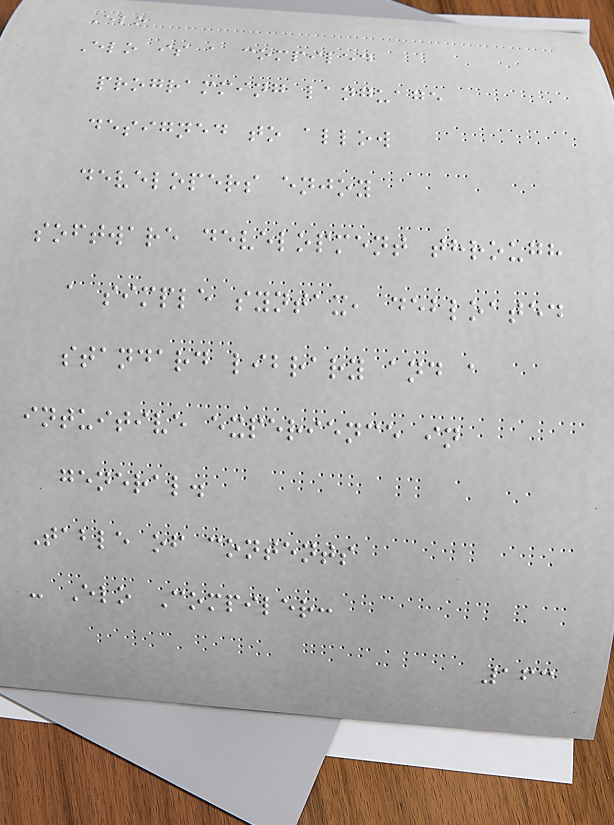Elo
Elo is a compiled
programming language
designed to allow
developers enjoy
software development through
a simple syntax, debloated
standard library and a
intuitive experience in
general.
Table of contents
- Elo Compiler:
163
